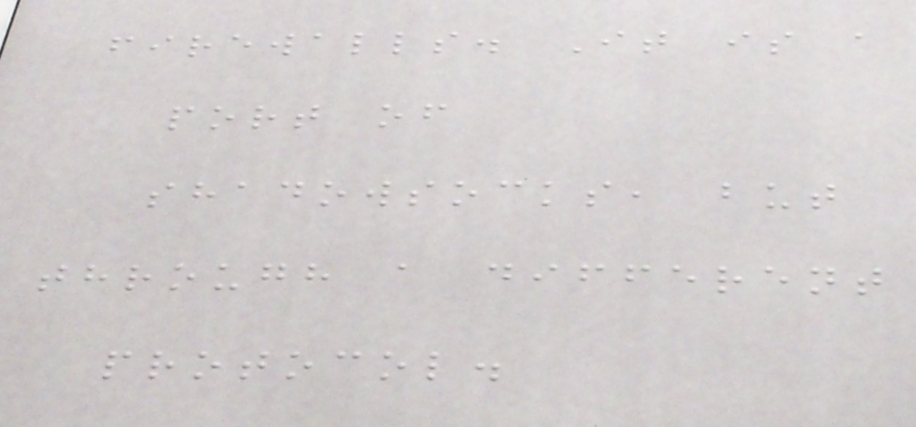firewalls. It is a
port of
shadowsocks, but
through a different
protocol.
